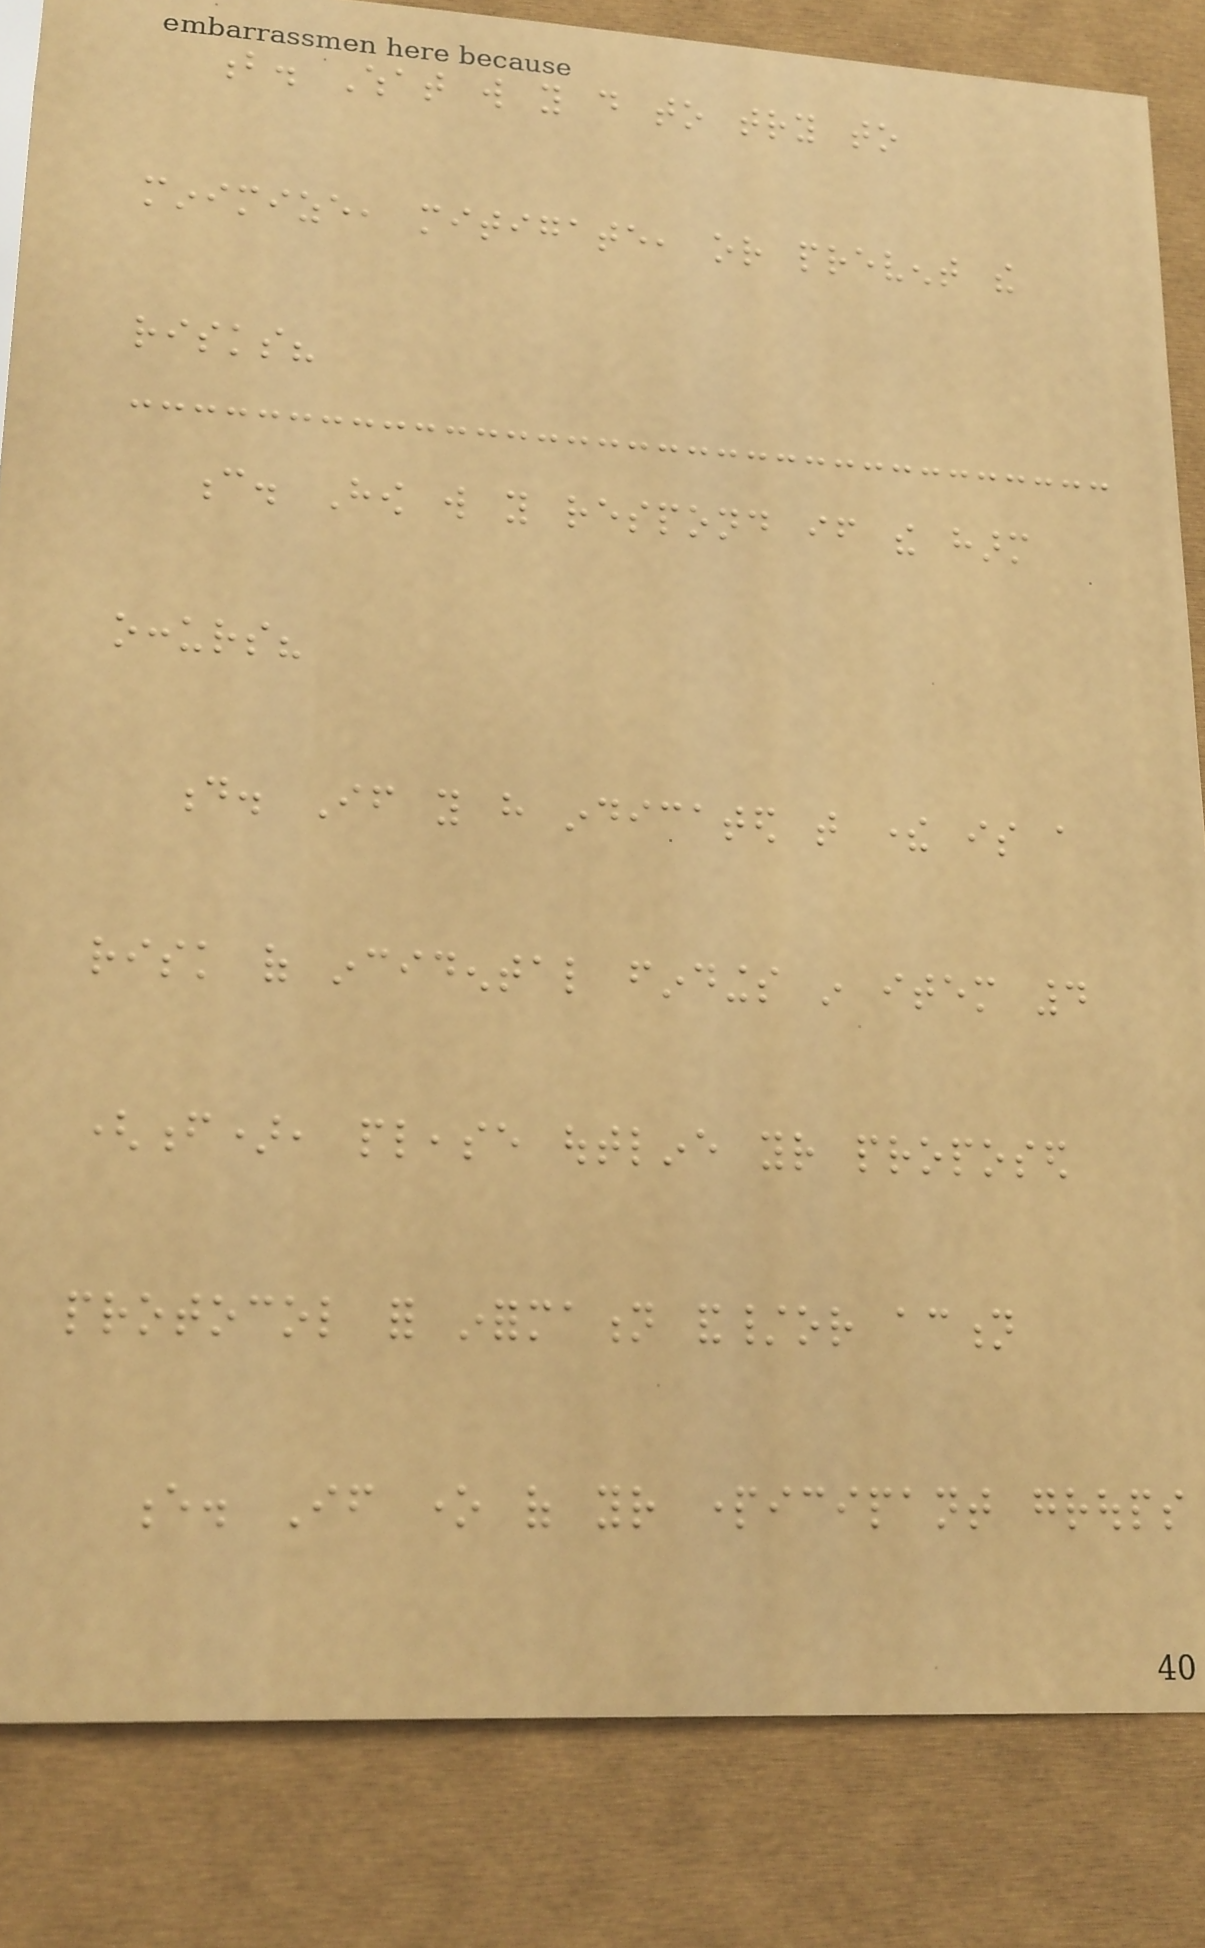b. What will you do to try to
minimize, mitigate, or prevent the
risks?
c. How will you respond if the harm
occurs?
d. If you have indicated that there is a
risk of incidental findings in item 4
(f), please outline your proposed
protocol for information and/or action
e. If one of your participant groups
